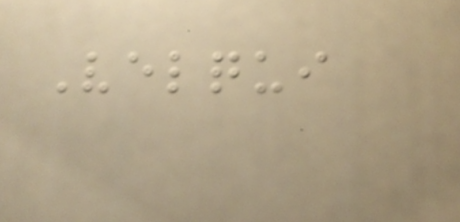Velqui
